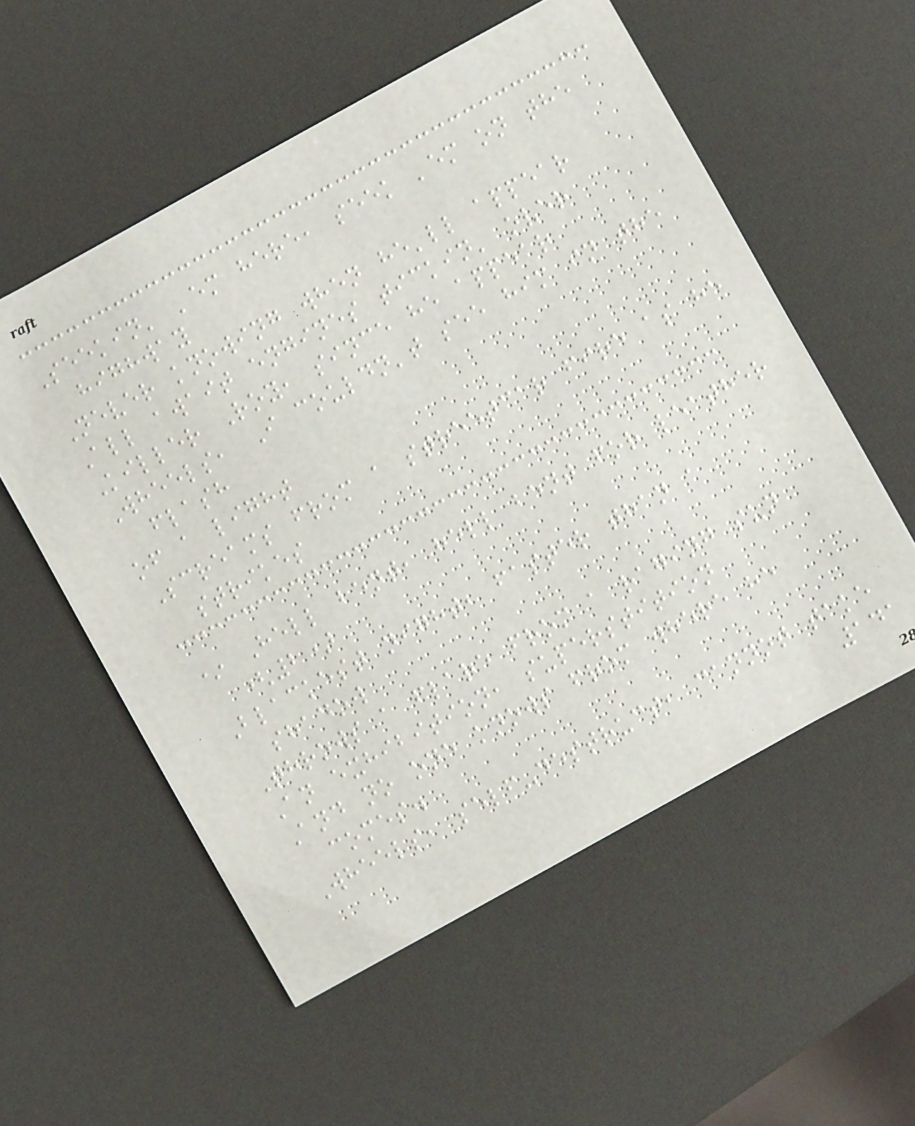Seekin' 'em here, seek 'em on the
highway
Never knowing when he'll appear
All await engines tickin' over
Killer Roy, since he appear
Wheels, I couldn't see him in the
flash
of a light
Screams from a streetcar fire as he
strikes
* Hell bent, hell bent for leather
(2)
Blackest night, faster than a
shadow
Throws a flare from a raging sun
An exhibition, superstition
And no one knows from where he
comes.
Wheels, self-destruct, cannot take
141
